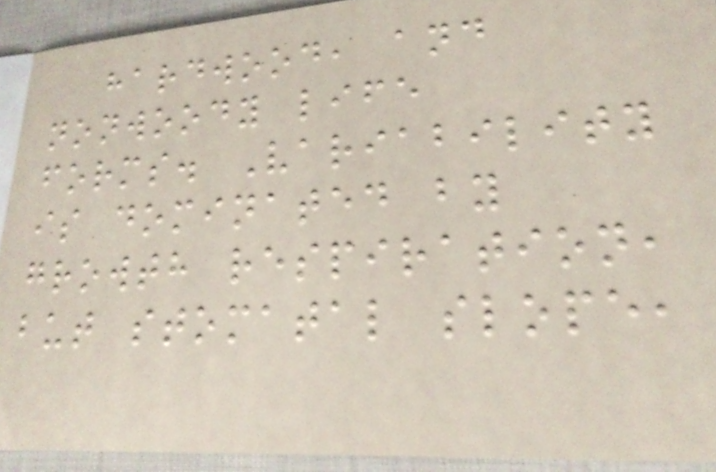hardwood, and
nonwoody life
forms. Variability
is dominated by
growth respiration,
but stomatal slope,
